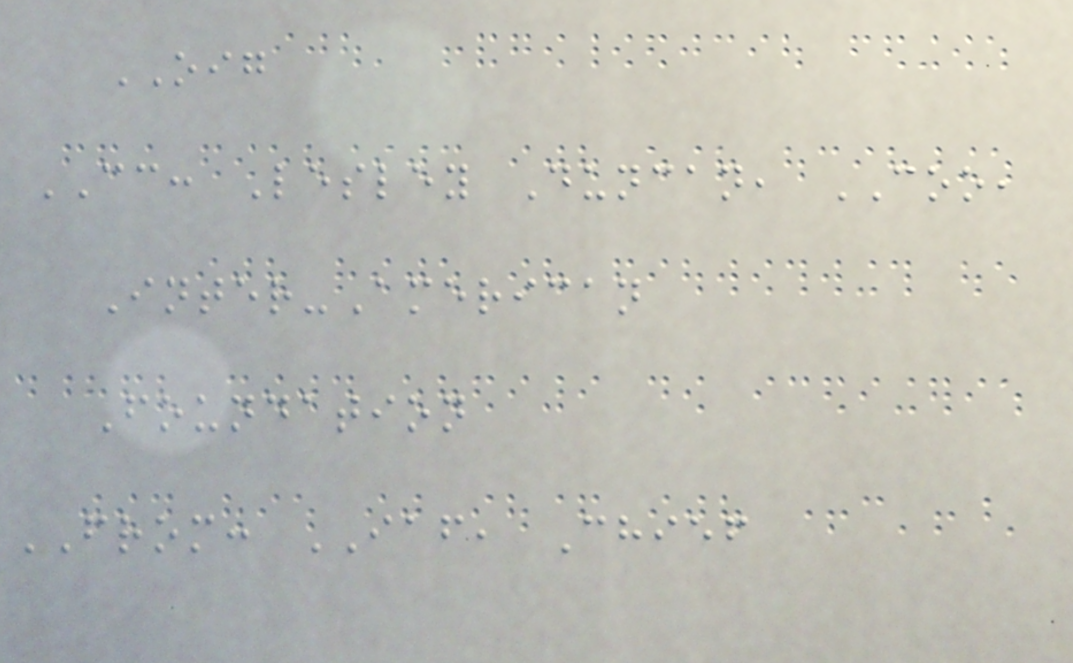OIG
CC: Lesley Duncan, COO,
Inter-American
Foundation
FROM: IAF, Chief
